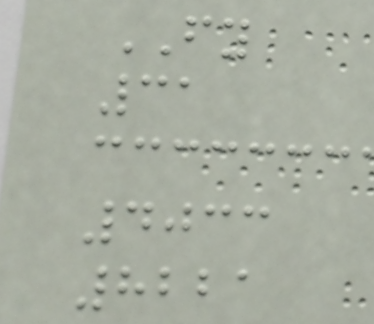FY
31
4033
8221
